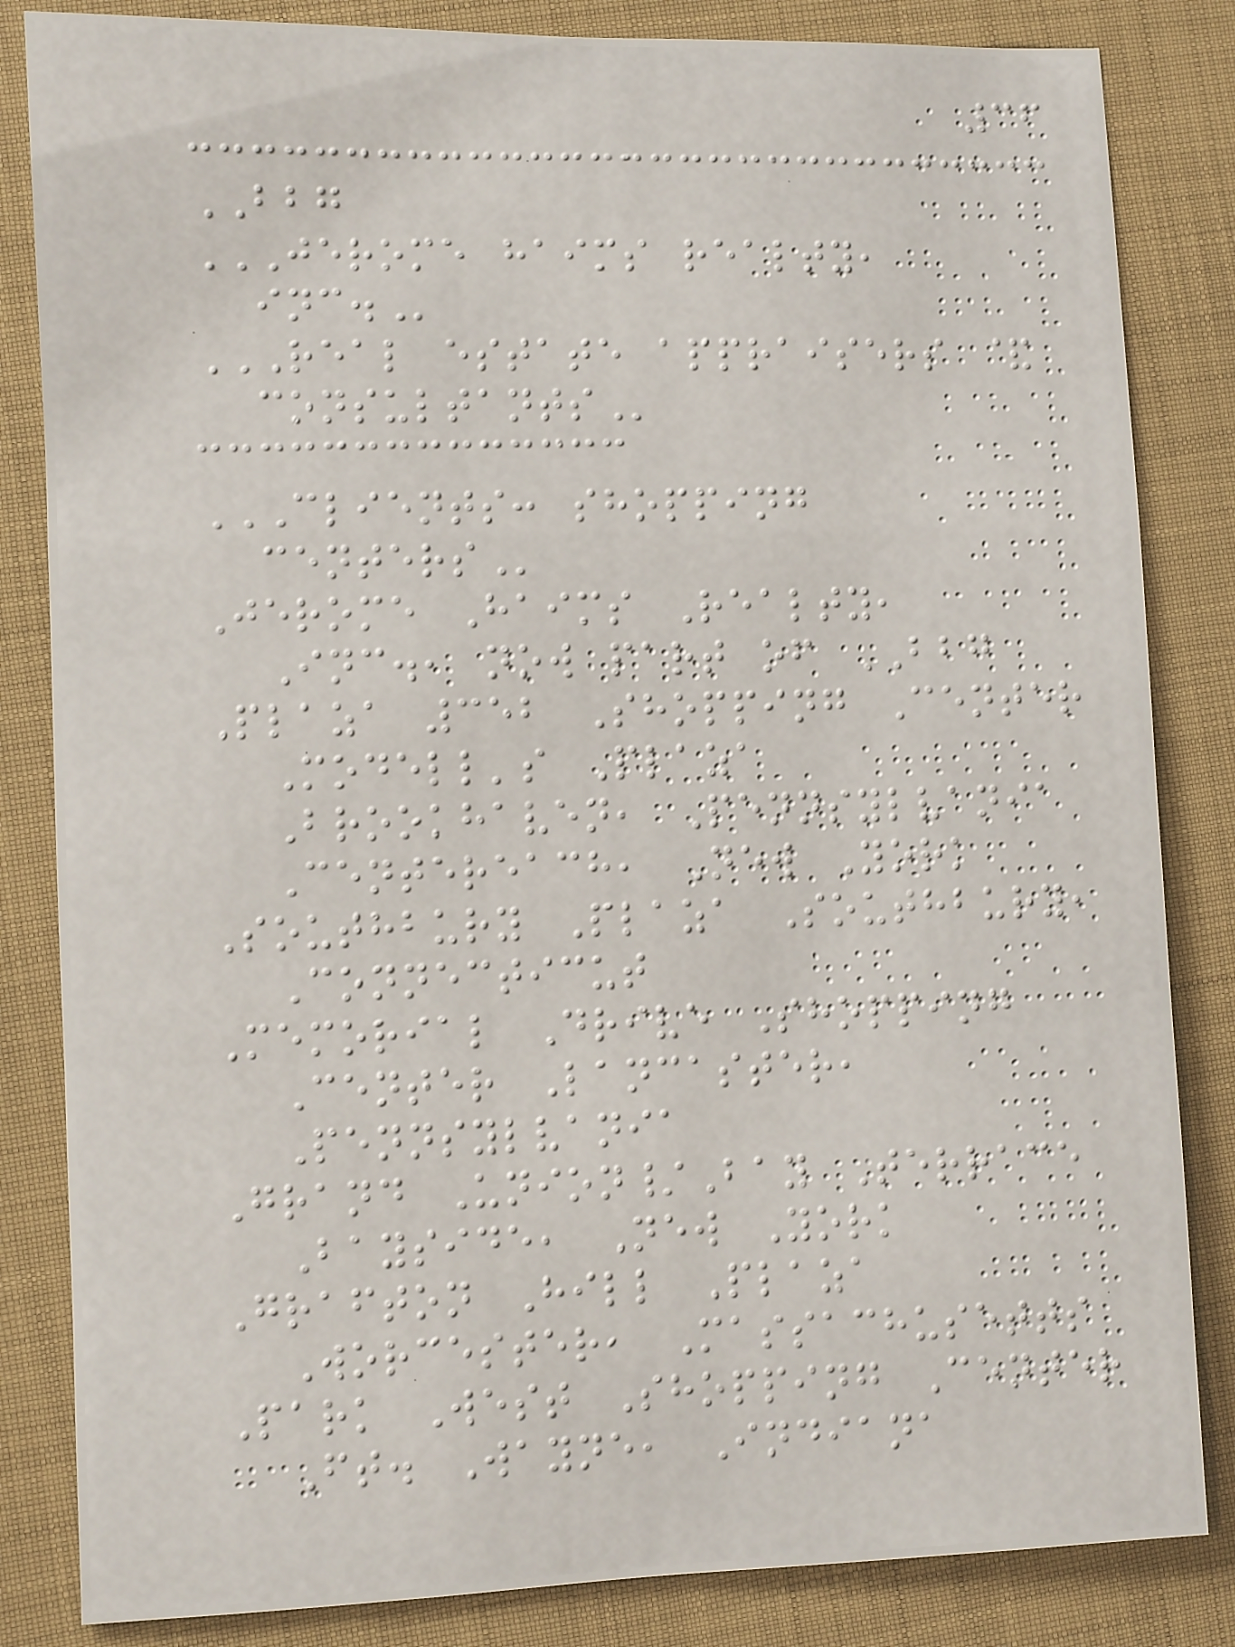36
BBG
JEROME HAIMS REALTY,
INC.
REAL ESTATE APPRAISERS &
CONSULTANTS
CLIENTS: SHOPPING
CENTERS
Jerome Haims Realty,
Inc., now part of BBG
Plaza 352 Shopping Center
Modell's Plaza
Brookhaven, Pennsylvania
Centereach, New York
Southbury Plaza Southbury,
Connecticut
Memorial Drive Shopping
Center Lancaster,
Pennsylvania
Grand Union/Bay Terrace
Bayside, New York
Grafton Hill Plaza
Worcester, Massachusetts
Park West Shopping Center
Ft. Wayne, Indiana
